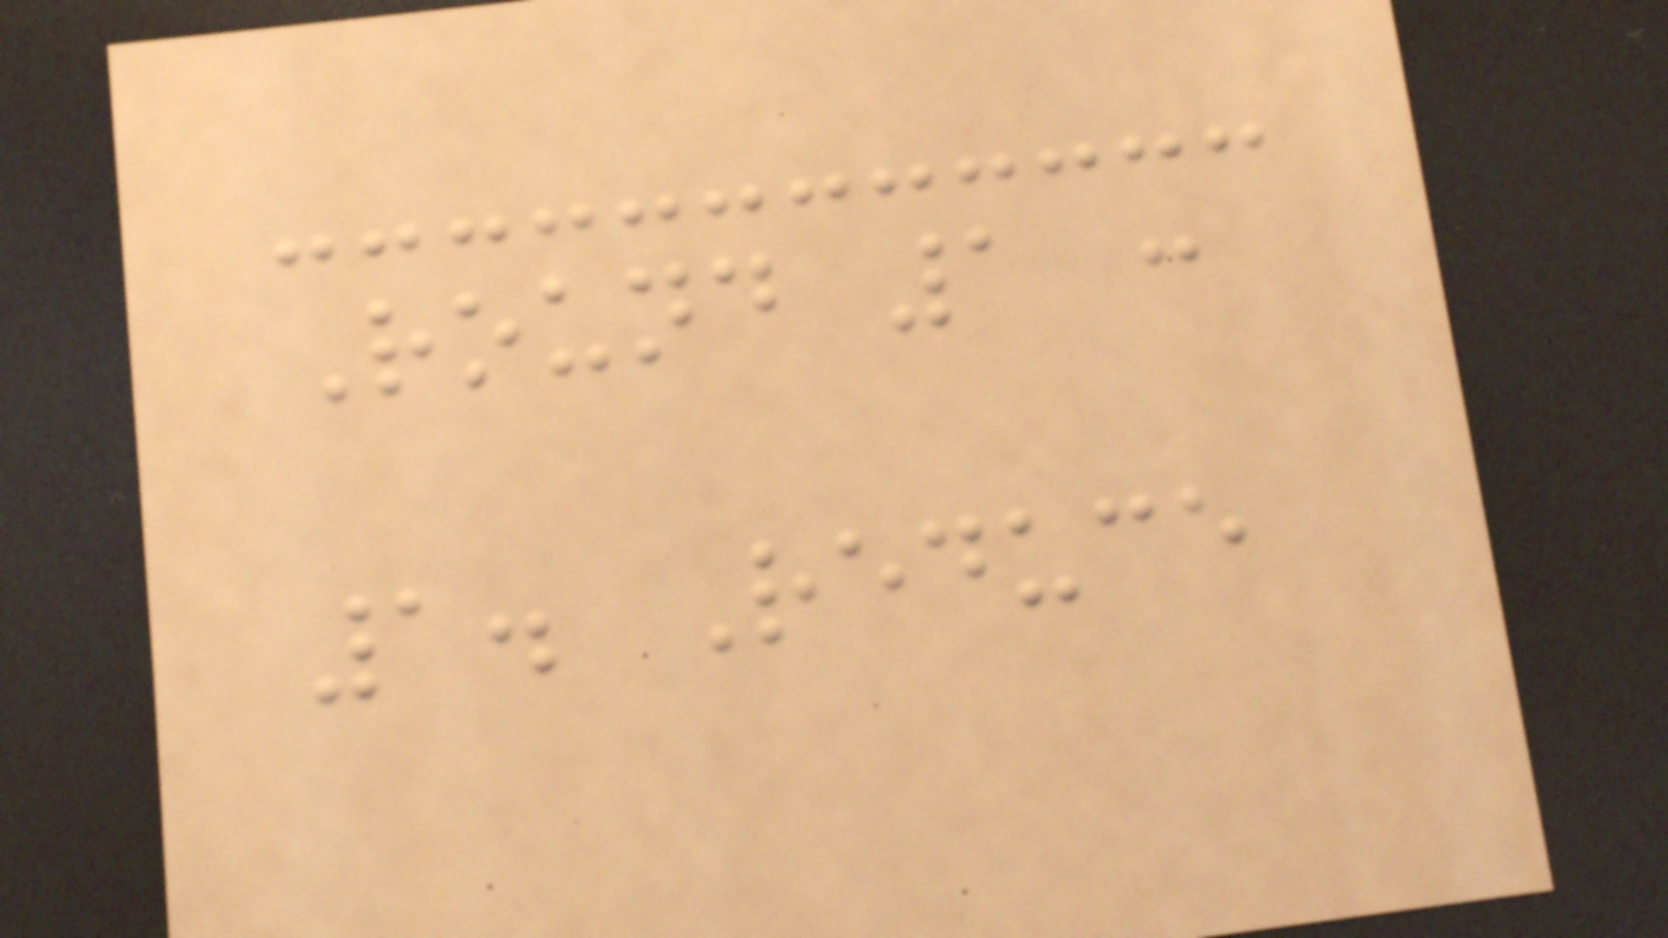Round 1 :
1. Reduce
